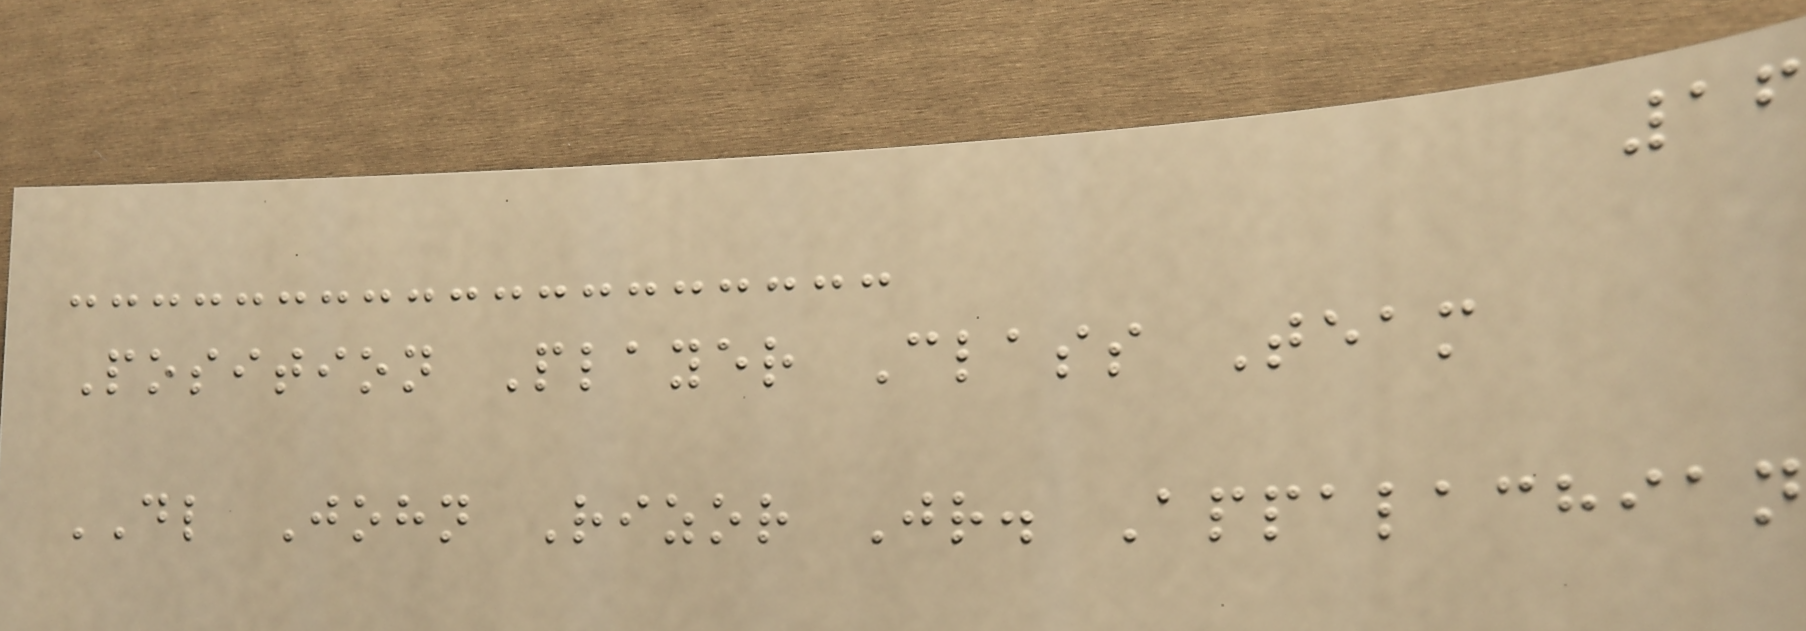16
Position Player Class Team
DL John Rizor Jr. Appalachian
